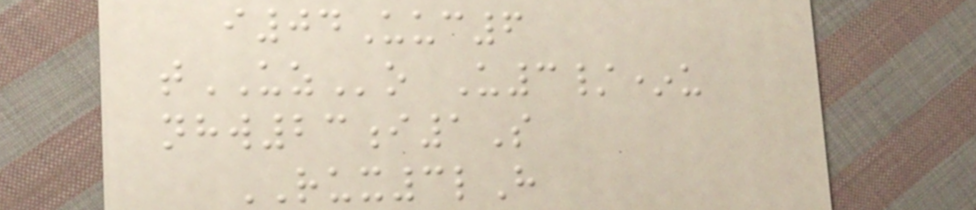i04Uuc6
tUZo U3/*u
nhw23i1S
RUX3lH
